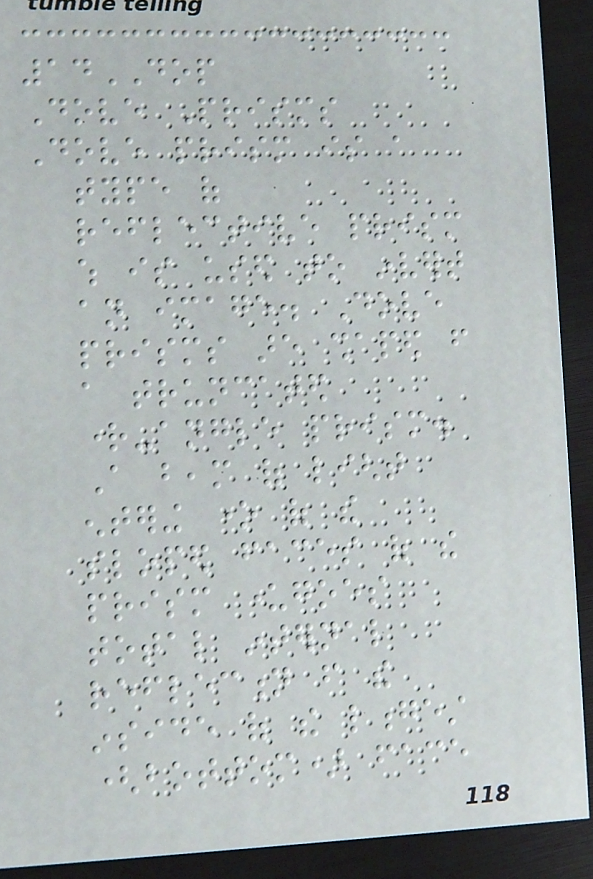14DOP
Dove Prisms
Dove prism is a
type of
reflective prism
which is used to invert
an image. Dove
prisms are shaped from
a truncated
right-angle prism.
A beam of light
entering one of the
sloped faces of the
prism undergoes
total internal
reflection from the
inside of the longest
(bottom) face
